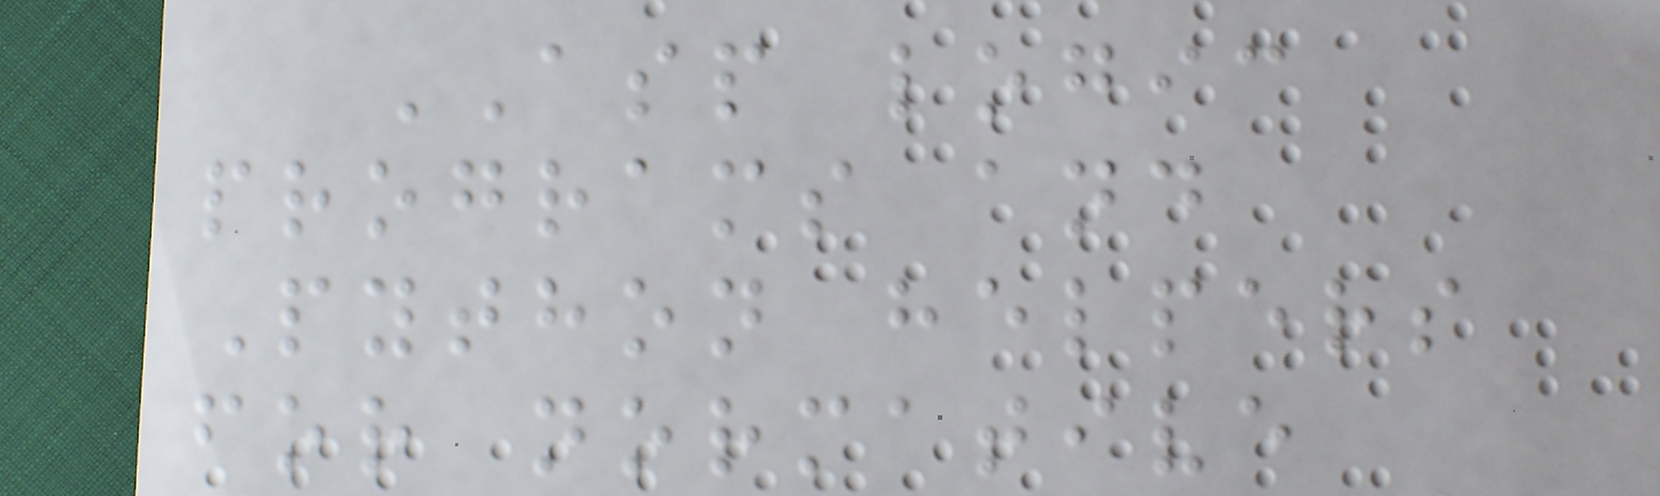ASP logic
programs and
Python helpers
for normative
